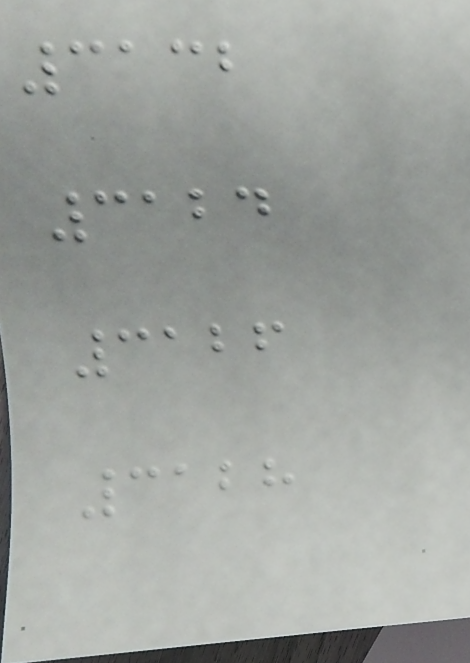3132
3124
3126
3128
